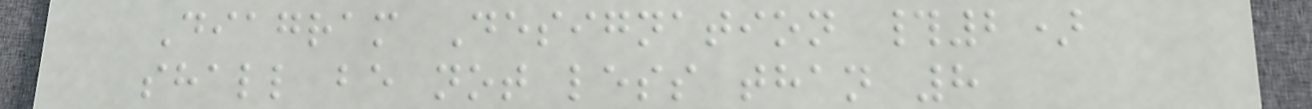Diagram Designation #2)
shall be not less than 8
